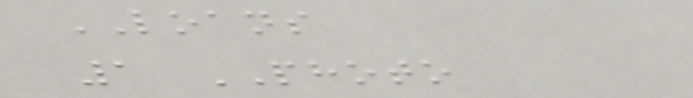LOANS
1 PHOTO
